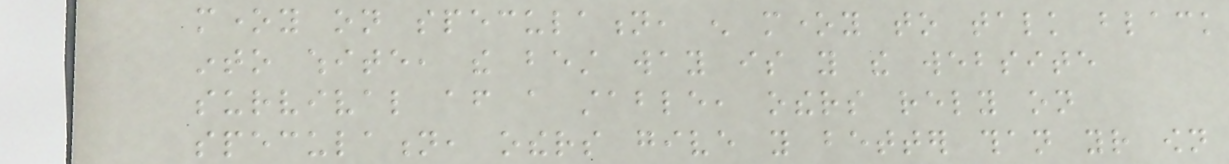money on speculation, enough money to talk black
into white, the best way is you the website
survival after a stable, others rely on
speculation, others give you better than your own
